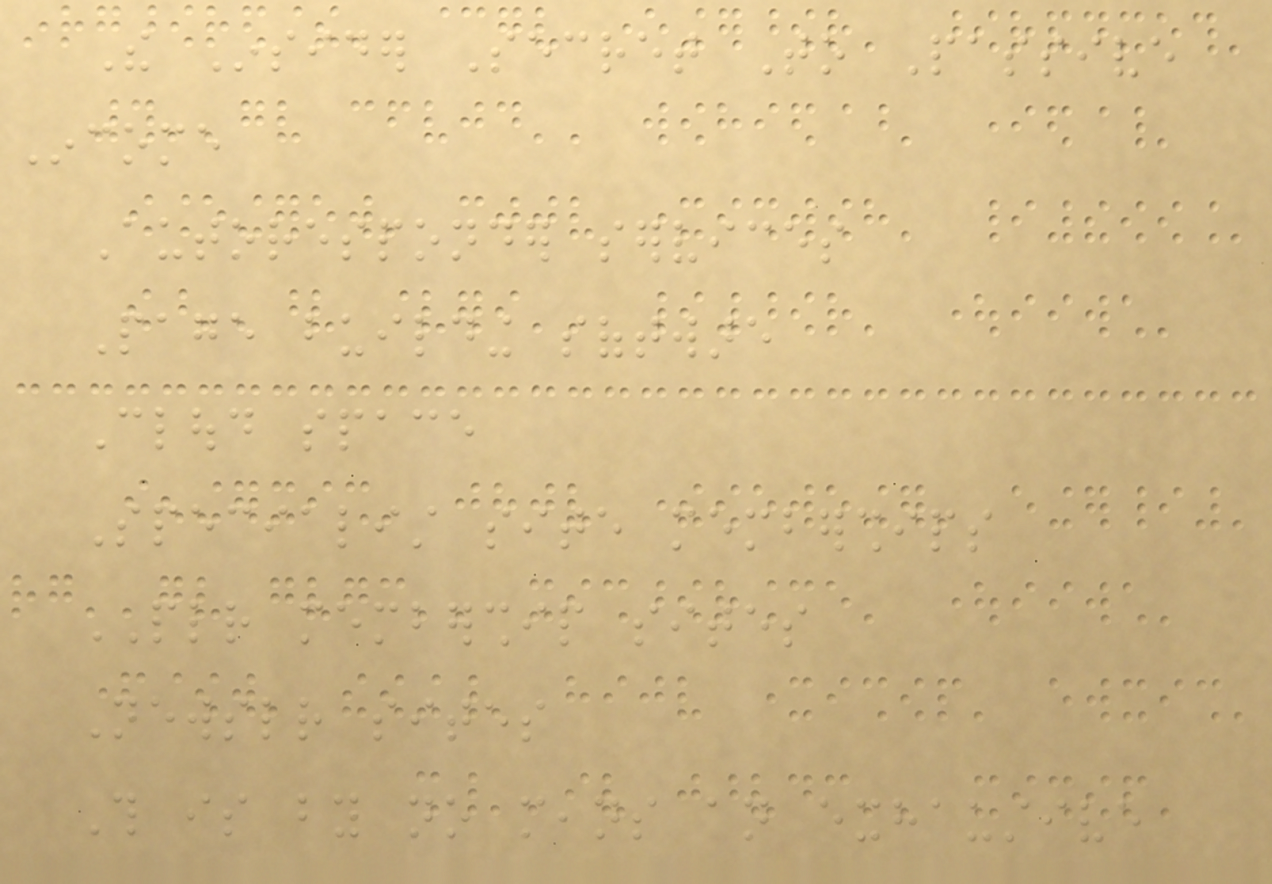The Insider Secret To Passive
Income
Autoresponder services
Page building software
Cloud space
Specialist site memberships
PLR membership sites
Newsletter sites
This is by no means an exhaustive
